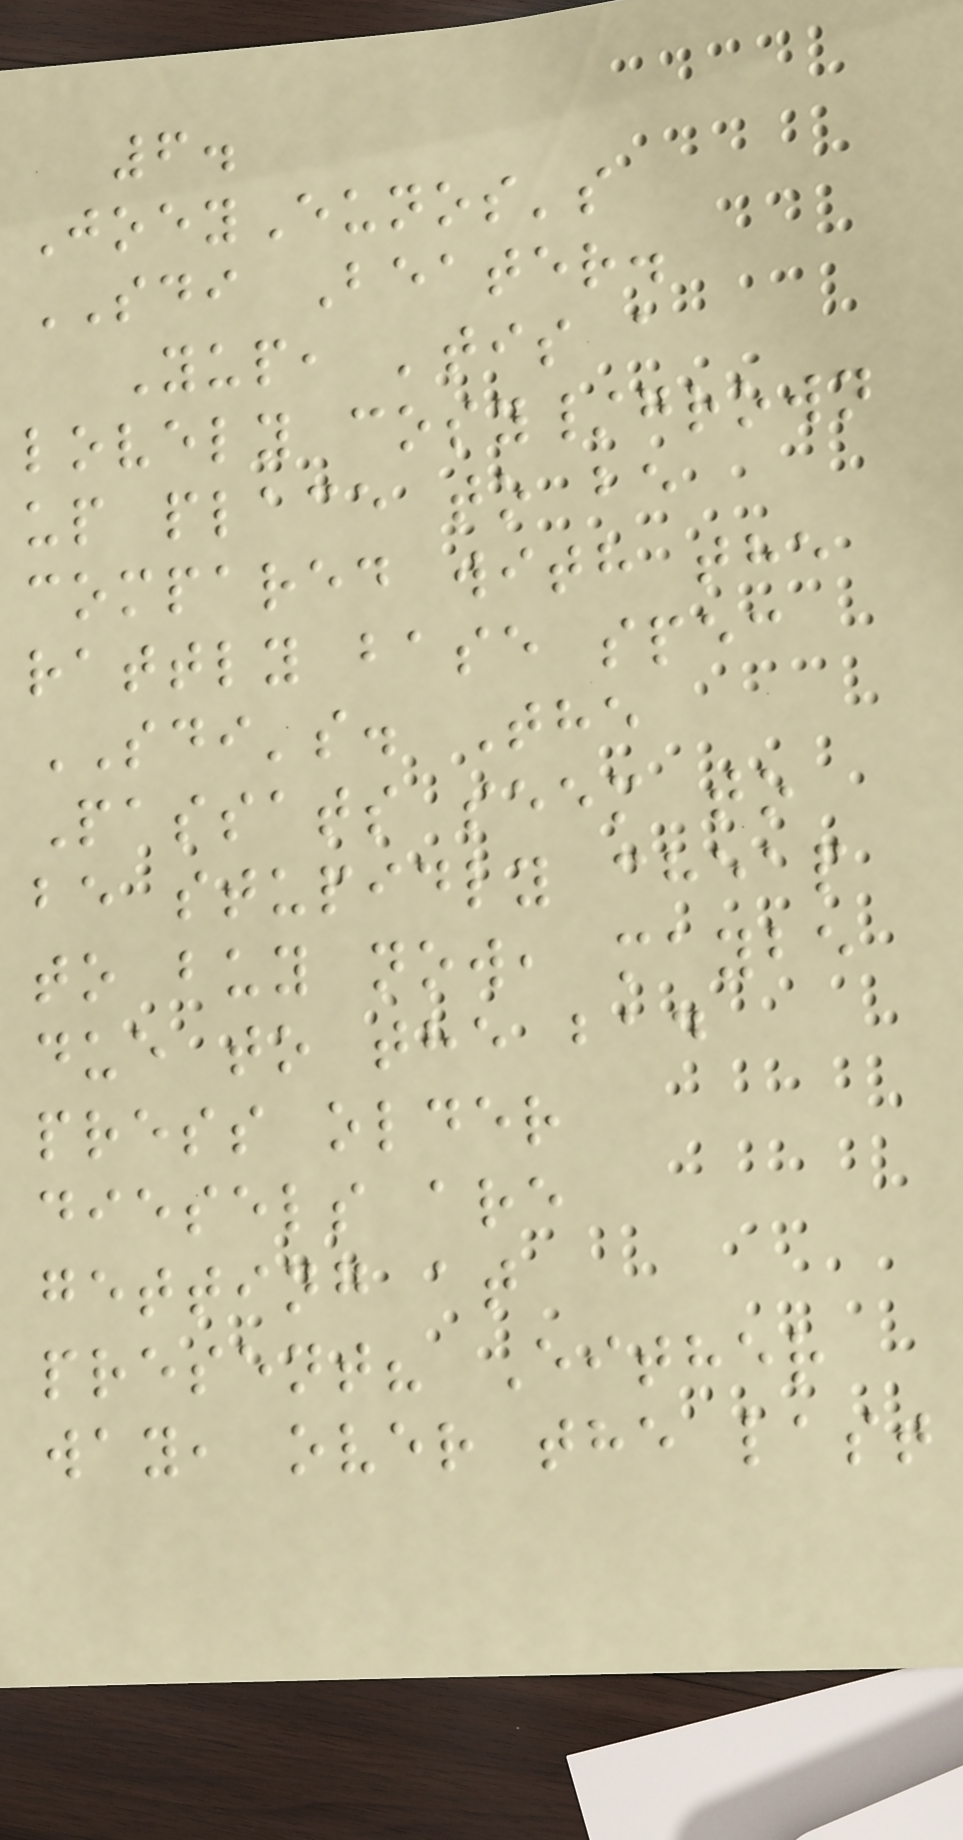6.
JoeyEunos's
SDI Beater.
Yup, 'tis a
lovely cosy/grown
up place to be
compared with the
rattly base spec
SDI's. The
Passats seem to
be stupidly cheap
to buy now, maybe
due to the bad
press older
diesels are
getting at
present? Either
way, over the last
